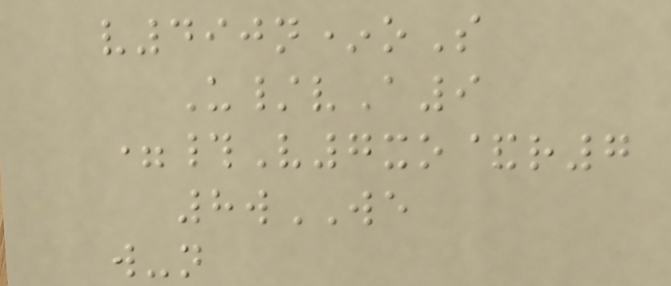v490n*oS
U/vA9
=#V7xo&r7
8wWE
w-n
